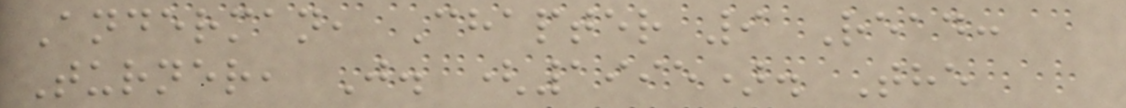Anderman, Chapter 9 Read:
Turner, J. (1995). The
